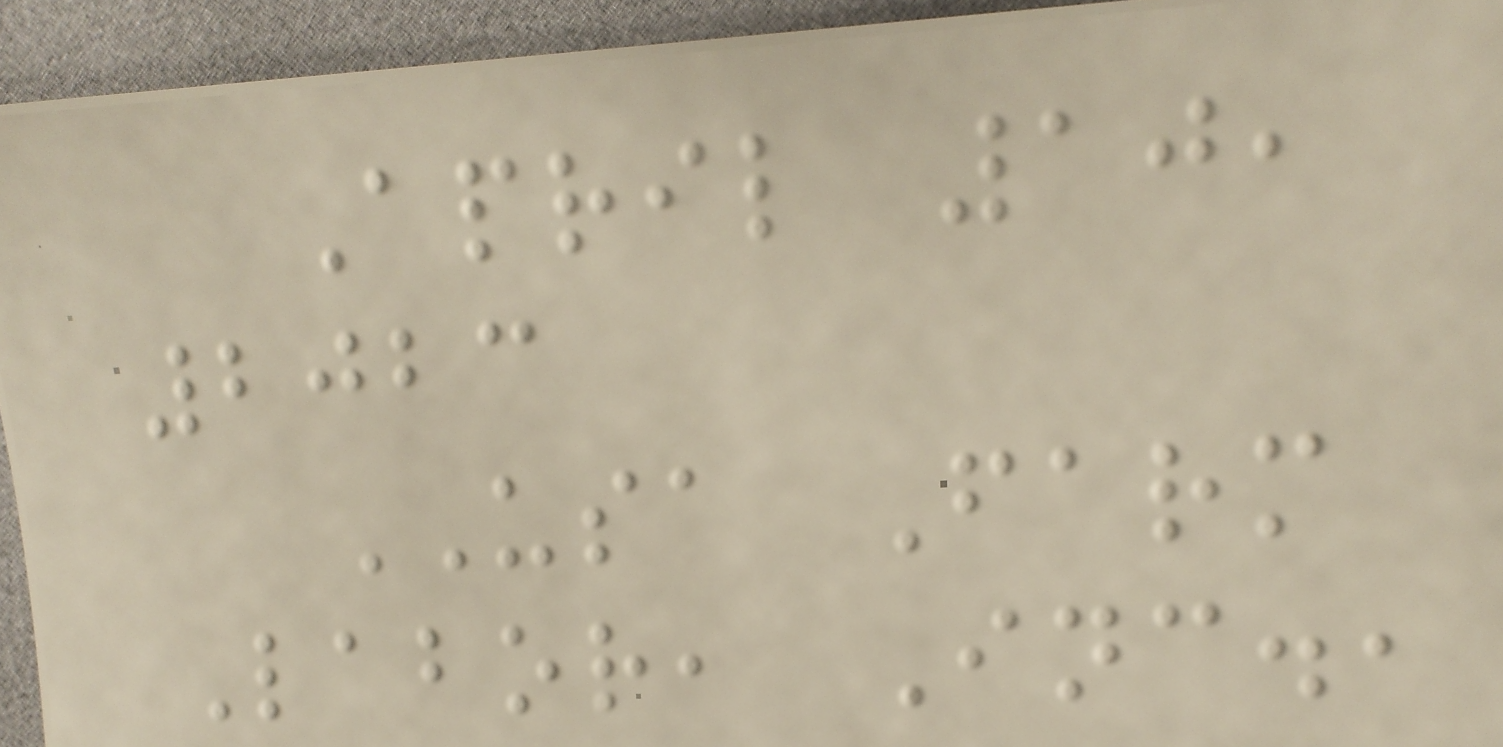April 10,
2023
USA Farm
Labor, Inc.,
